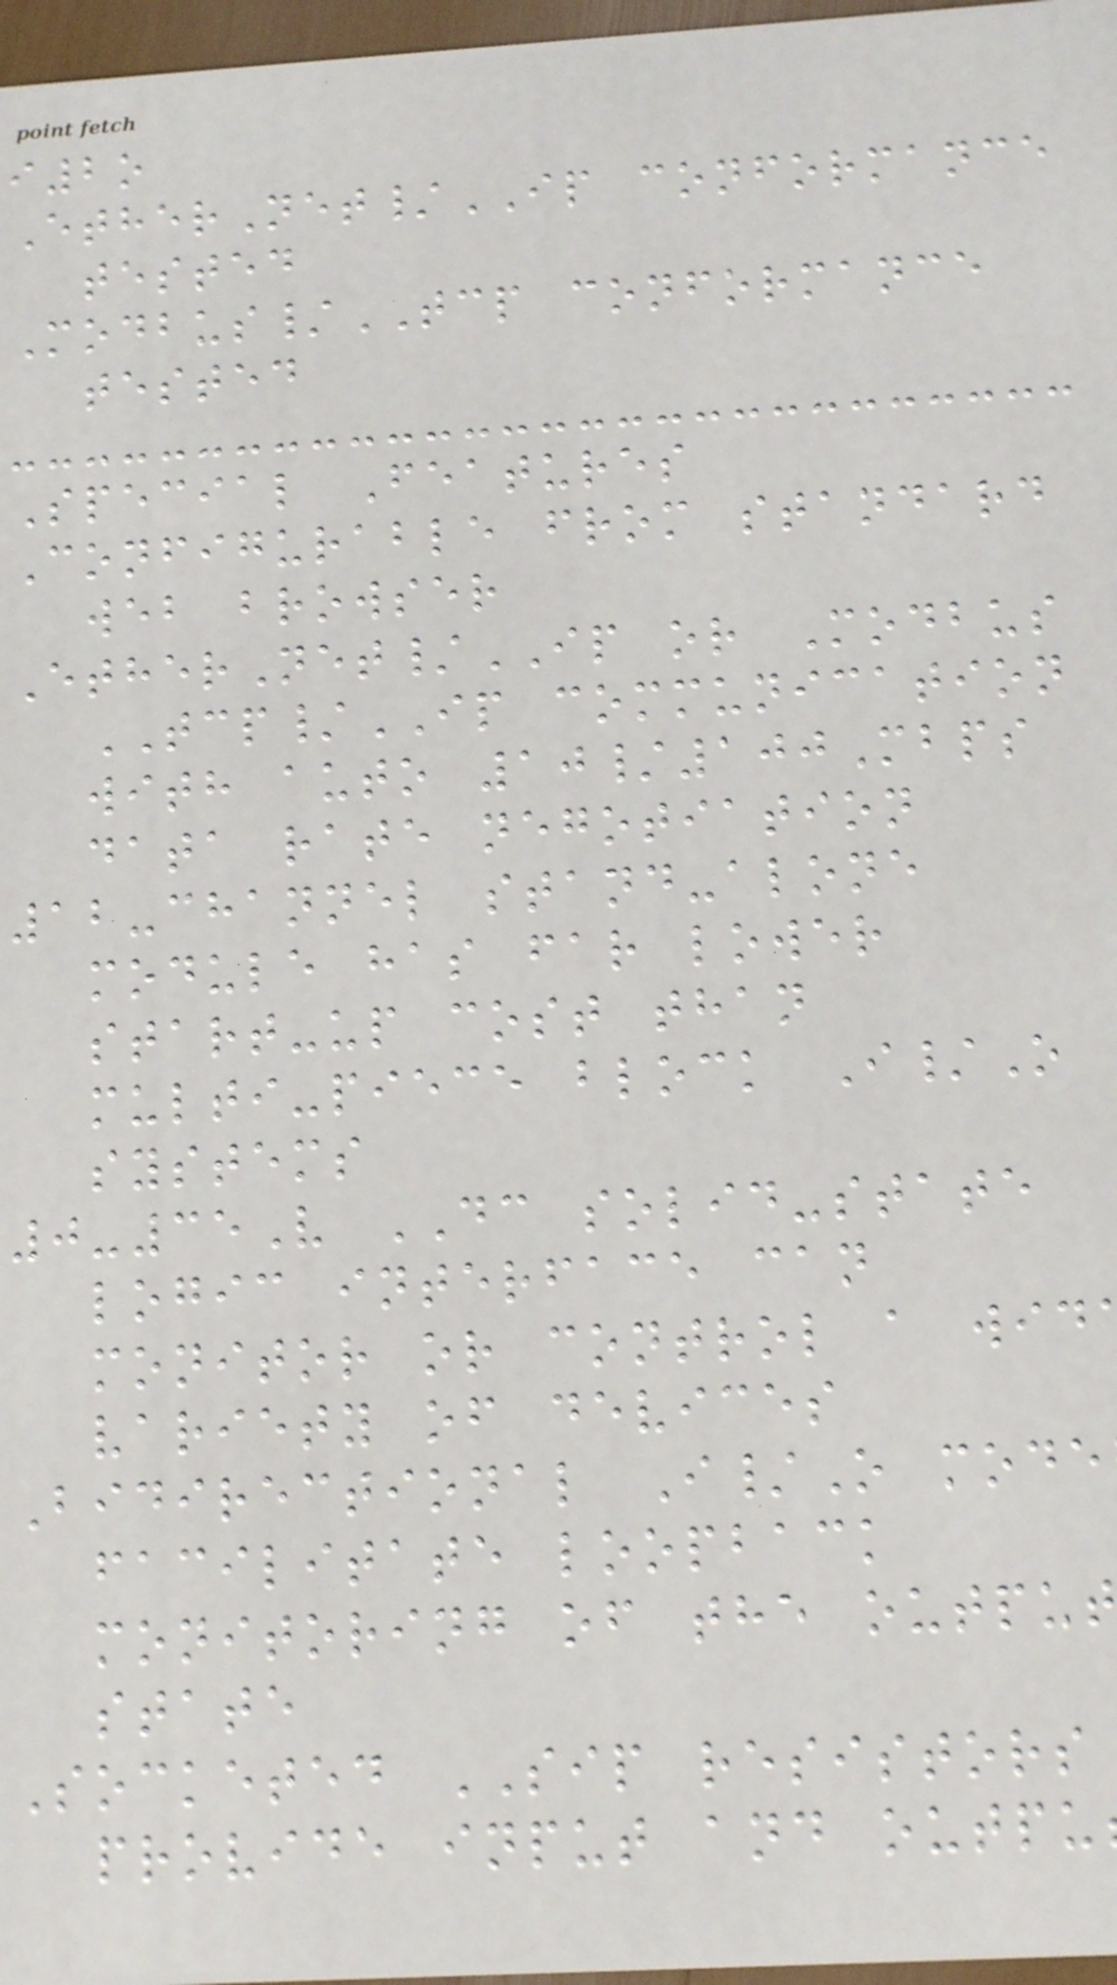i2o
EtherNet/IP conformance
tested
Modbus/TCP conformance
tested
Special Features
Configurable from standard
web browser
EtherNet/IP or Modbus
TCP/IP communication
with auto 10/100Mbps
data rate negotiation
12-channel stand-alone
module has far lower
start-up cost than
multi-piece block I/O
systems
0-35V DC solid-state
logic interface can
monitor or control a wid
variety of devices
Bidirectional I/O mode
facilitate loopback
monitoring of the output
state
Socketed SIP resistors
provide input and outpu
